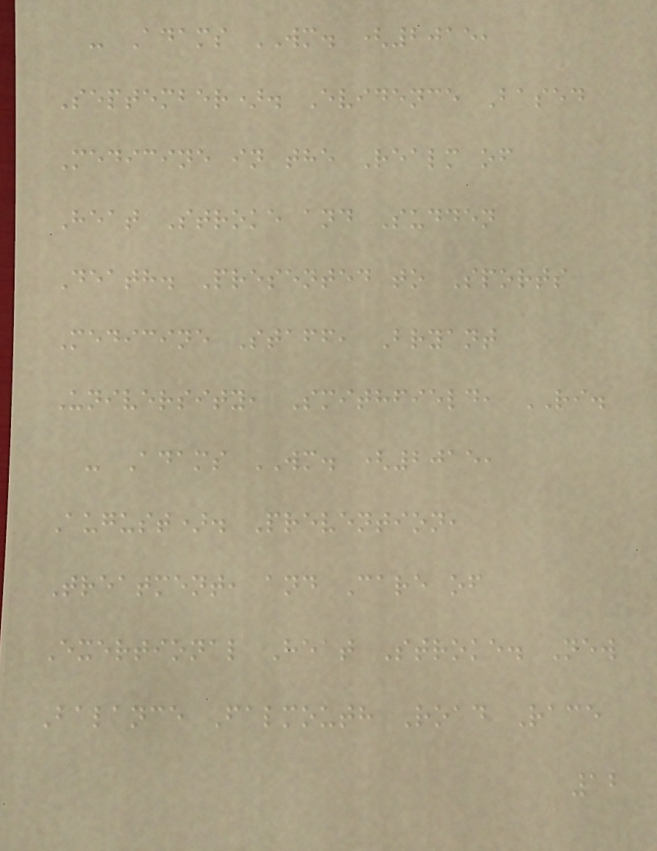- Adams WM. (2015,
September). Evidence Based
Medicine in the Realm of
Heat Stroke and Sudden
Death. Presented to Sports
Medicine Staff, Bryant
University, Smithfield, RI.
- Adams WM. (2015,
August). Prevention,
Treatment, and Care of
Exertional Heat Stroke. New
Balance Falmouth Road Race
12
